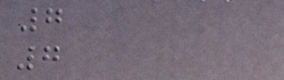7
7
